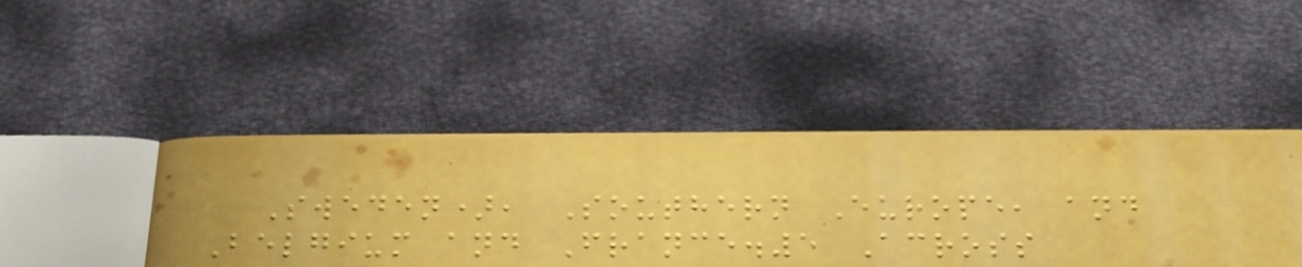Sweden), Southern Europe, and
Belgium and France.5 Across
